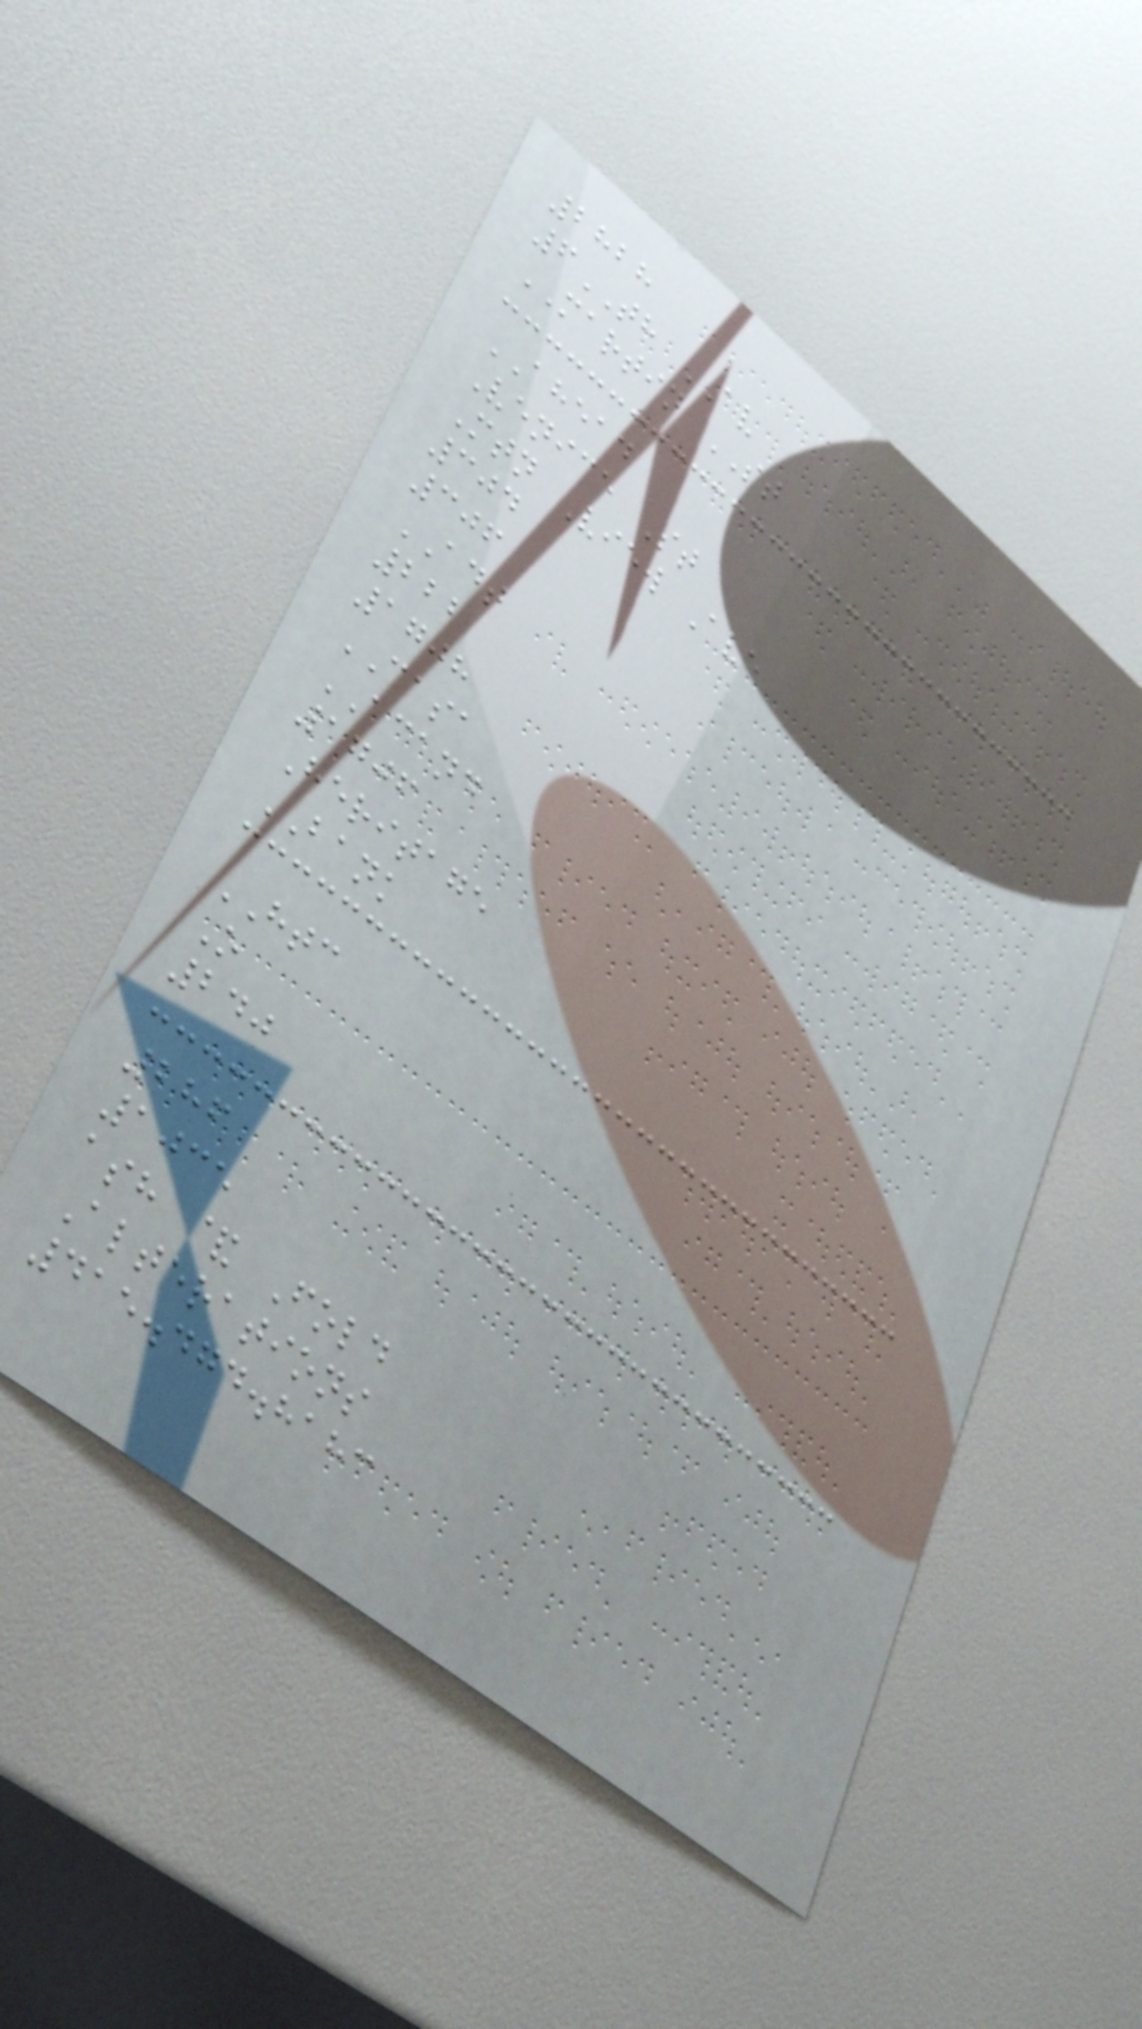2828
6TH AV
MARTIN ST
AHEAD
Venice St
Mtn View Ave
304
306
ADT
222
1708
CASA
ACAND
1706
Heritage
BANK
HTC
O
240
286
1035
ash & Fold
Alterations
415.474.8183
